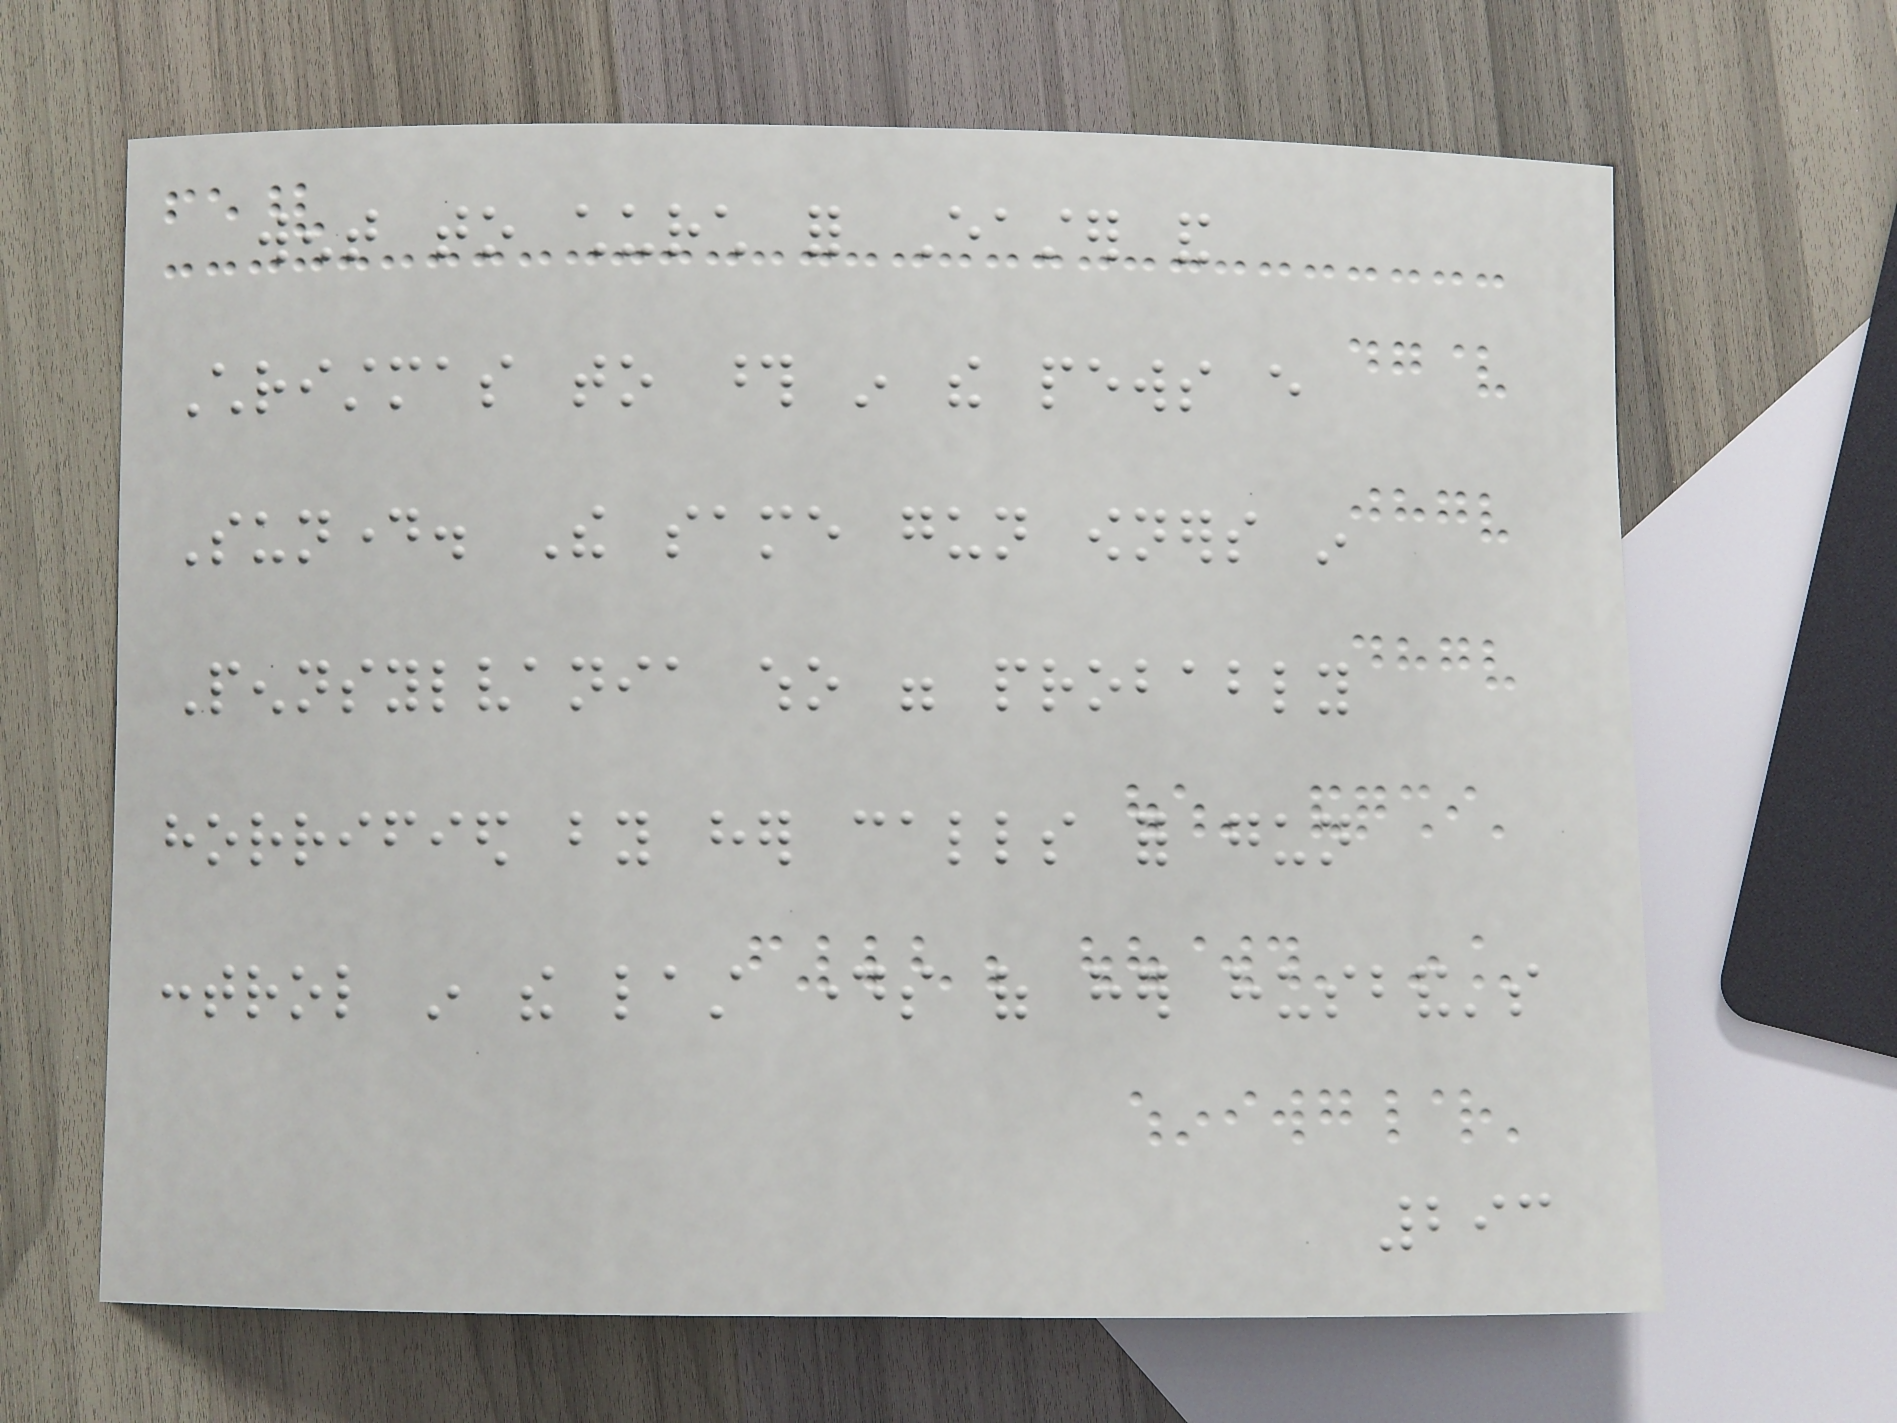went to church for Easter and
Christmas to those in the pews every
Sunday. The same gun owners in
Pennsylvania who were probably
horrified by her calls for gun
control in the last days of her husband's
293
